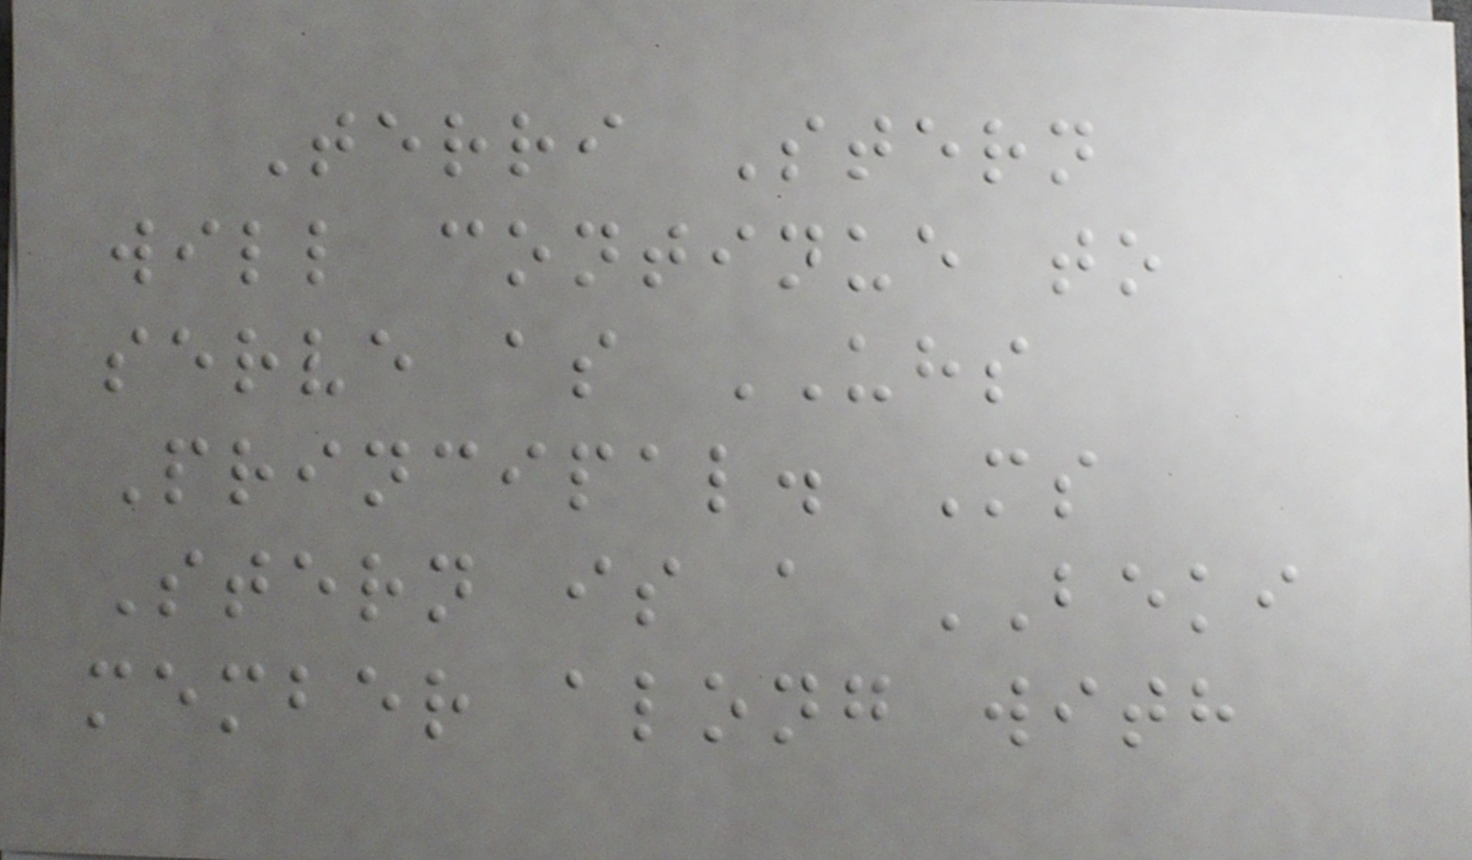Terri Stern
will continue to
serve as UHS
Principal. Ms
Stern is a BEKI
member along with
